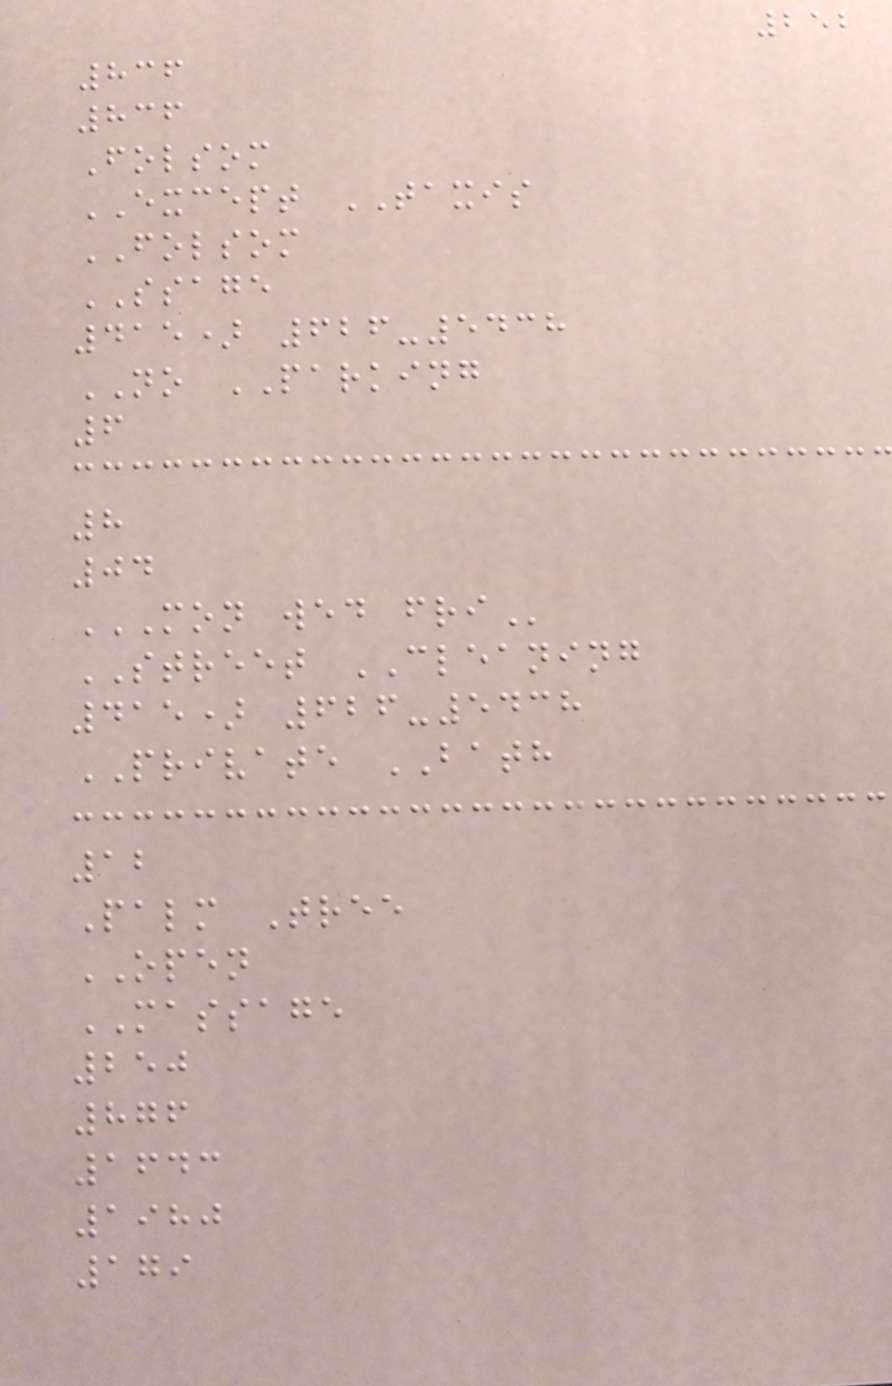252
836
836
Folsom
EXCEPT TAXIS
FOLSOM
SSAGE
415) 626-5438
NO PARKING
6
8
04
MON WED FRI
STREET CLEANING
415) 626-5438
PRIVATE BATH
12
Palm Tree
OPEN
MASSAGE
250
876
1643
1980
179
